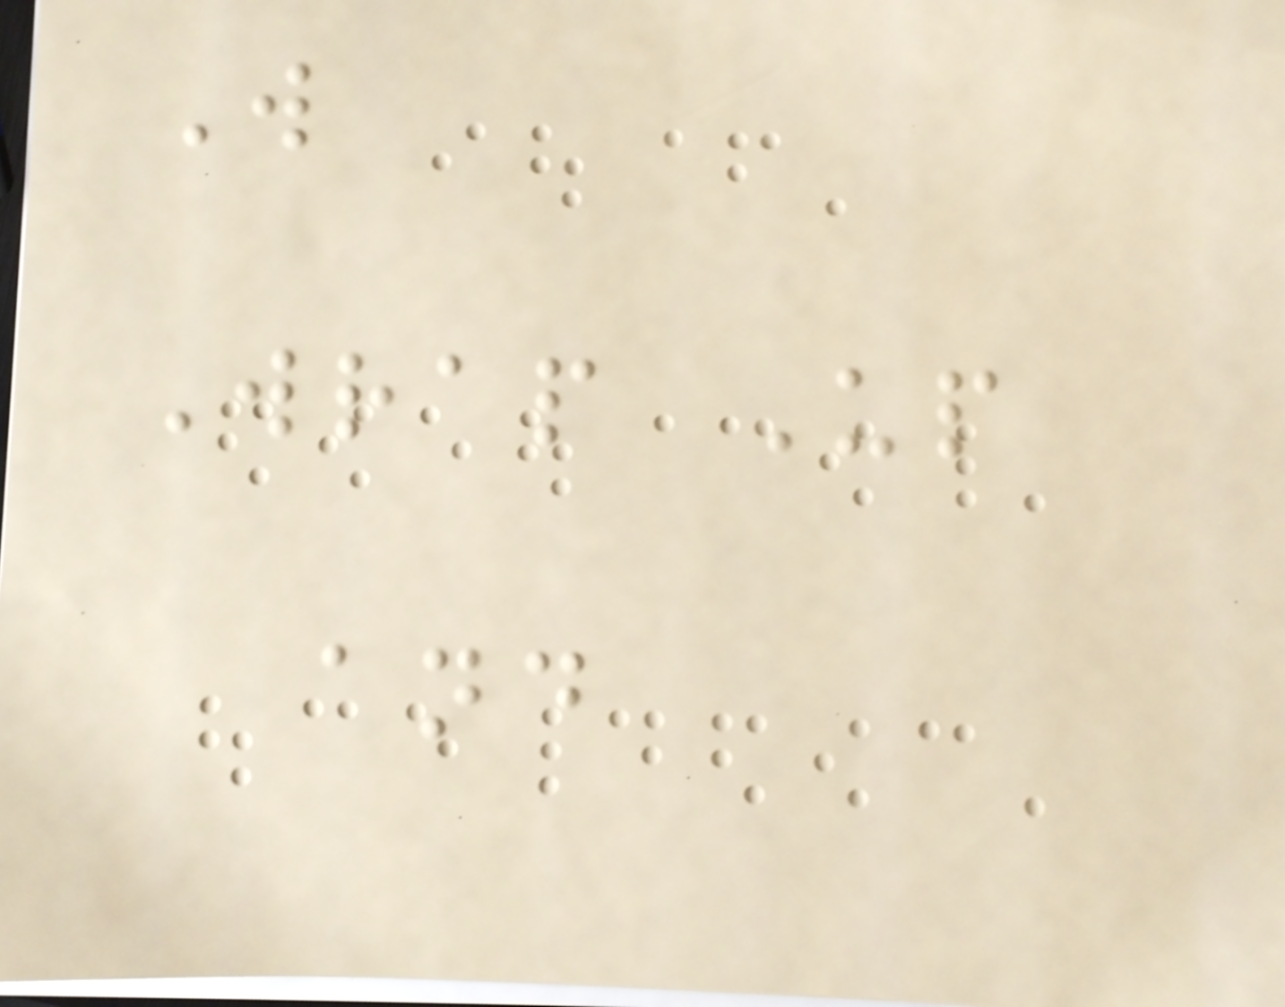W
Wrap Up
and
